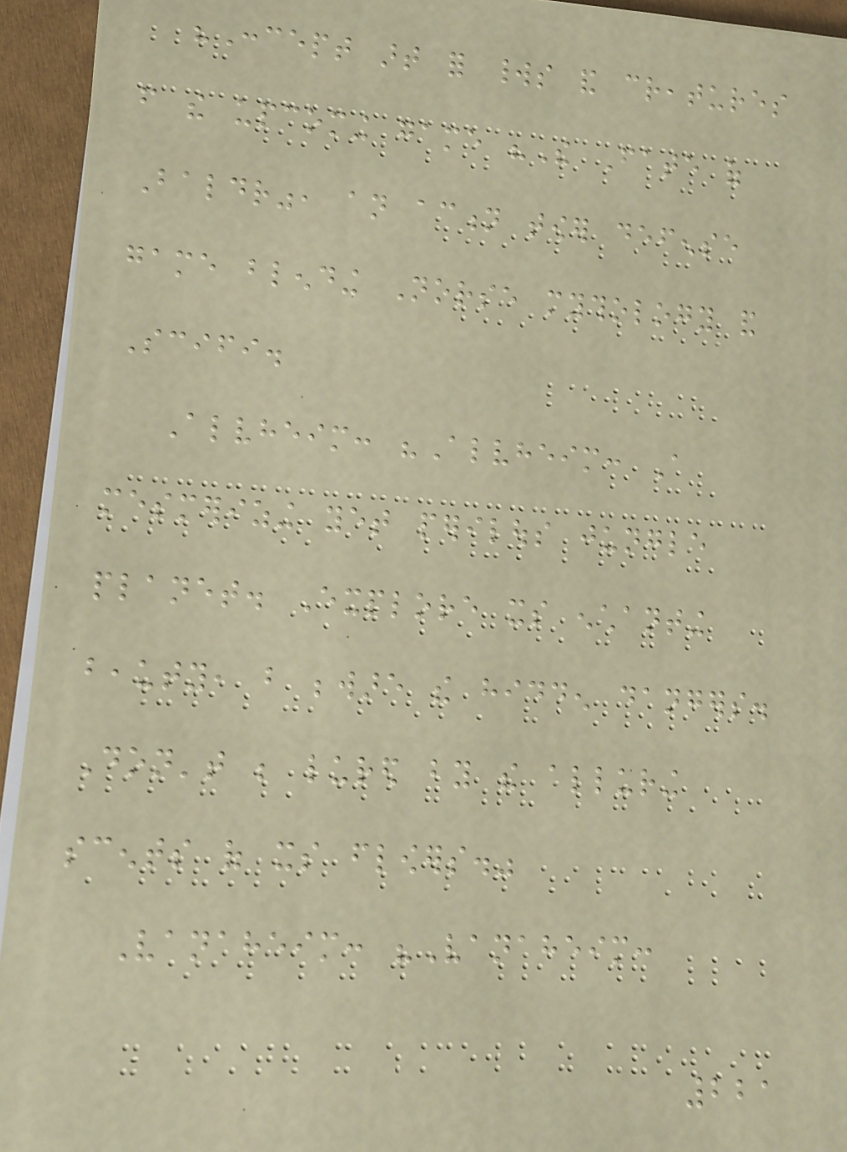"Concept art for worlds and creatures
from the upcoming game "The Fate of
Baldr", an action tower defense
game blending Norse mythology and
Scifi.
Alvheim: "Alvheim: A
mesmerizing yet perilous jungle
planet. Explore its enchanting
beauty, but beware the hidden dangers.
Don't be lured by the alluring
scents of its flowers."
Vanaheim: "Vanaheim:
221
